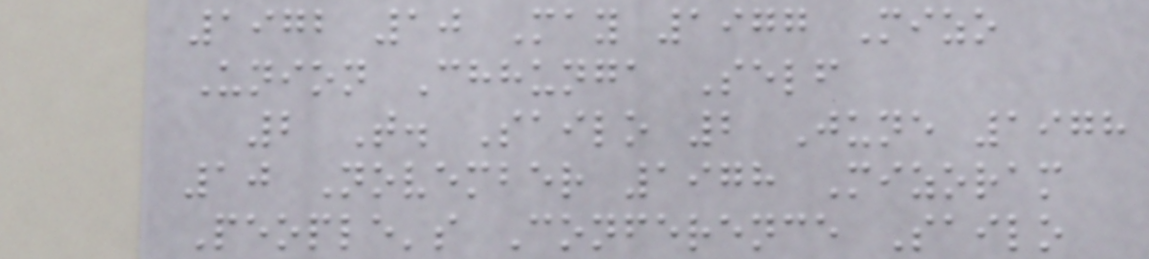1972 10 May 1977 Mizo
Union Chhunga Self
2 T. Sailo 2 June 1978
10 November 1978 Mizoram
People's Conference Sailo
